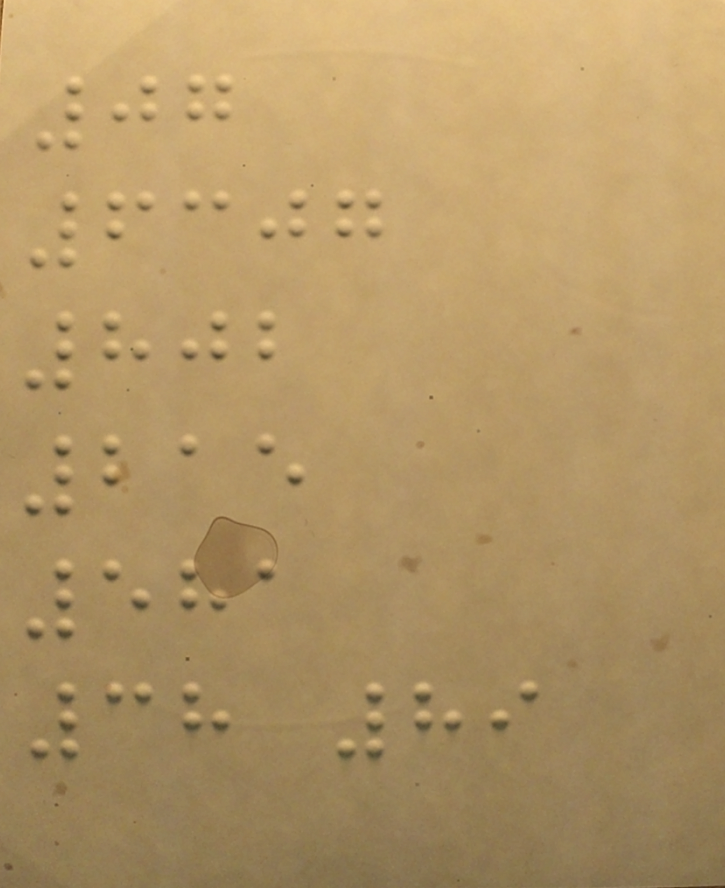07
6307
802
215
581
38 89
